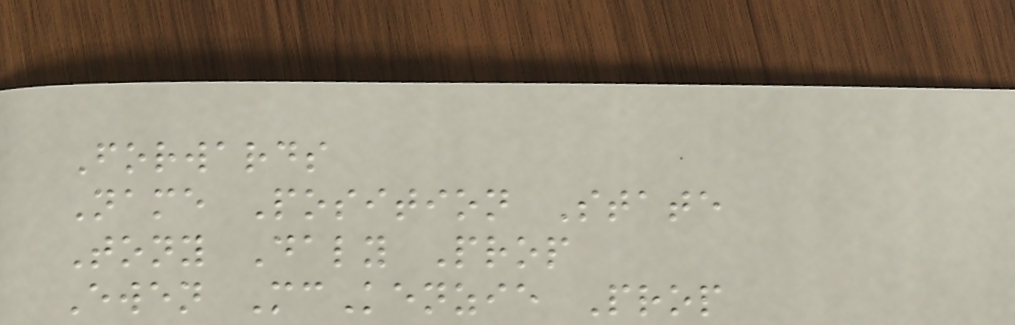Forwards
Name Position State
Tony Daly Prop
Ewen McKenzie Prop
